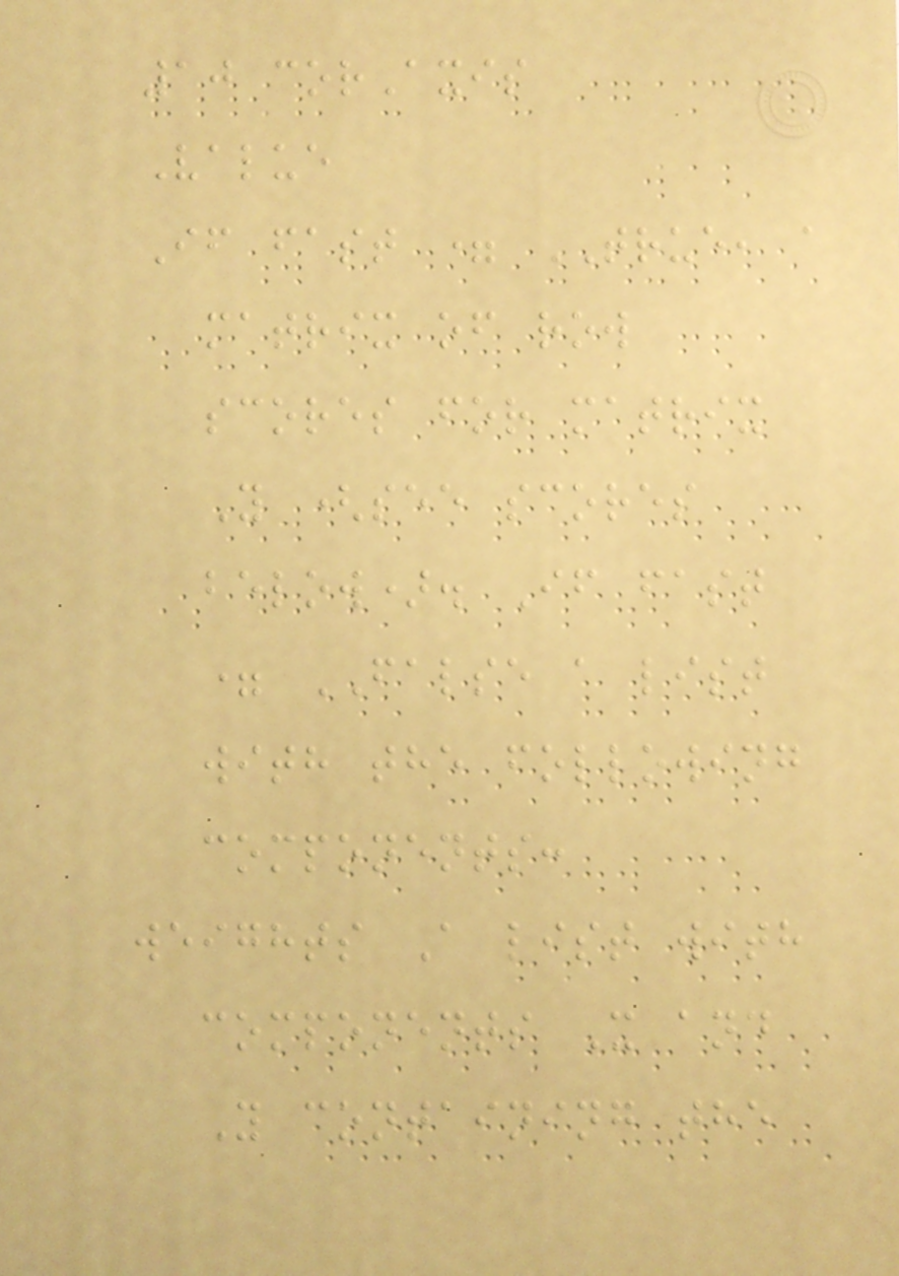10 corAxis
Value
If fast = TRUE, a
matrix of row
scores for matrix
Y (see scores
below). If fast
= FALSE a list
with the following
components:
weights A list with
components X and
Y containing the
